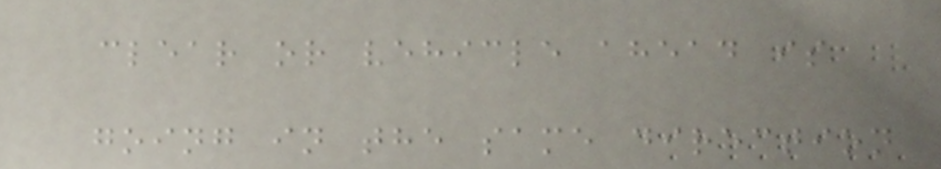clear or vehicle ahead is
going in the same direction
